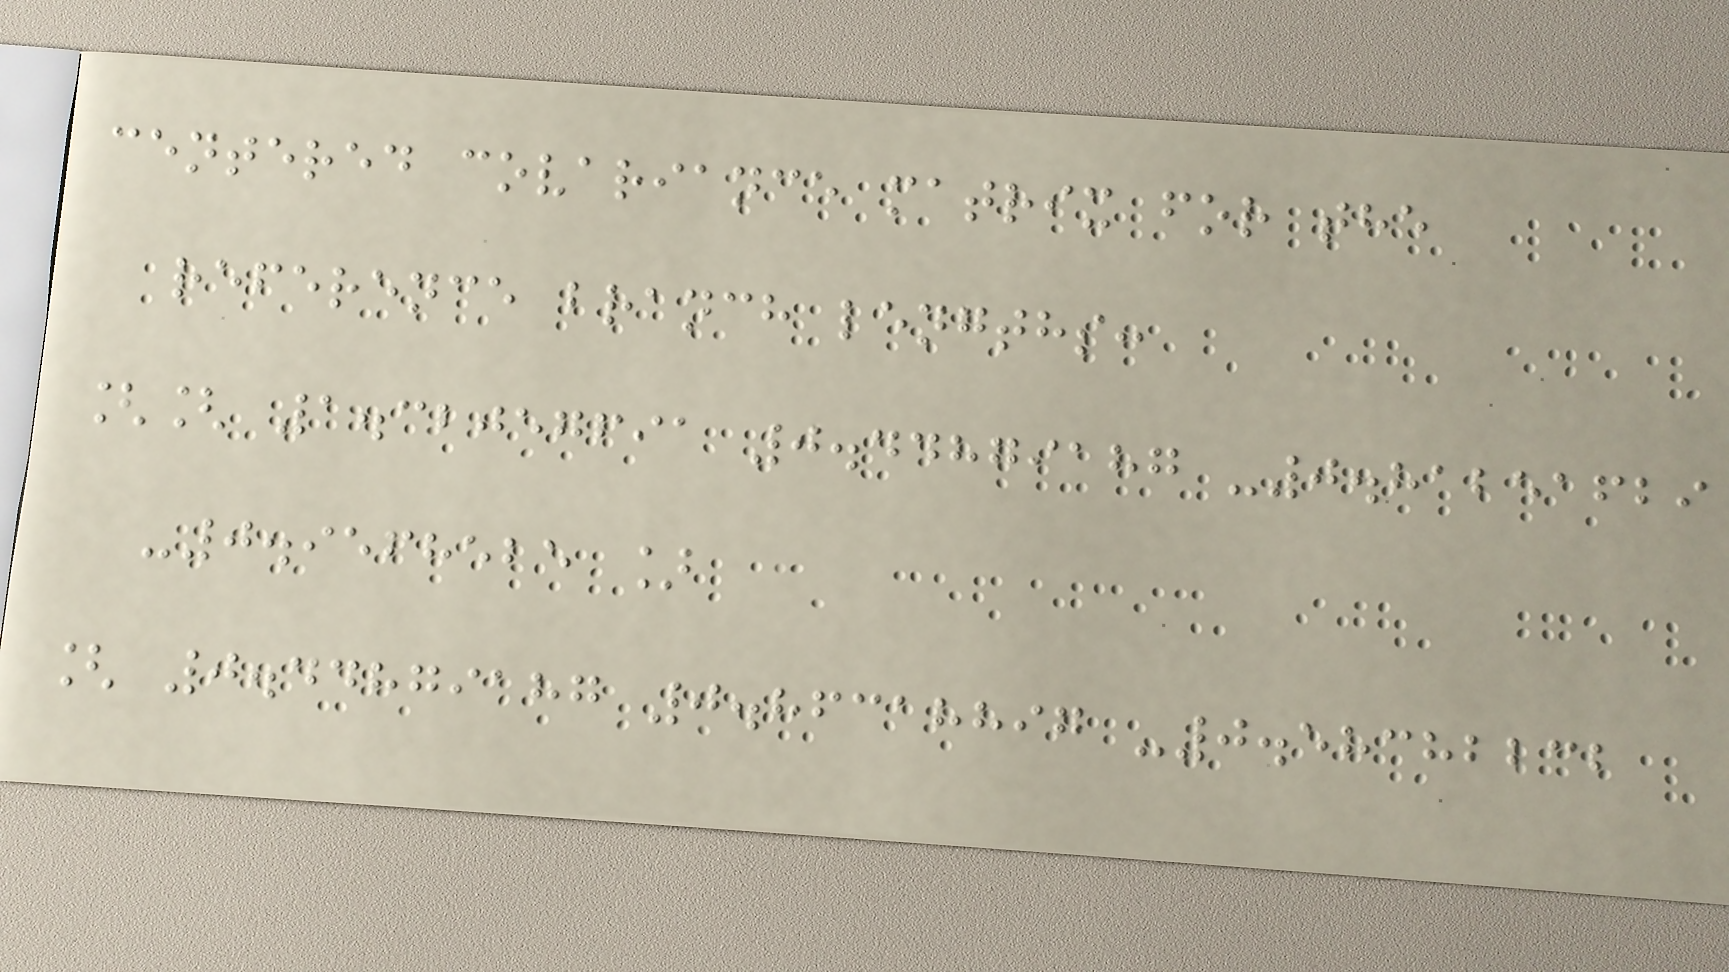centered covariance matrix for the
reference branch lengths:
[[ 1.32057691 0.44879187 -0.81251629
-0.9568525 ]
[ 0.44879187 0.86318897 -0.58382232
